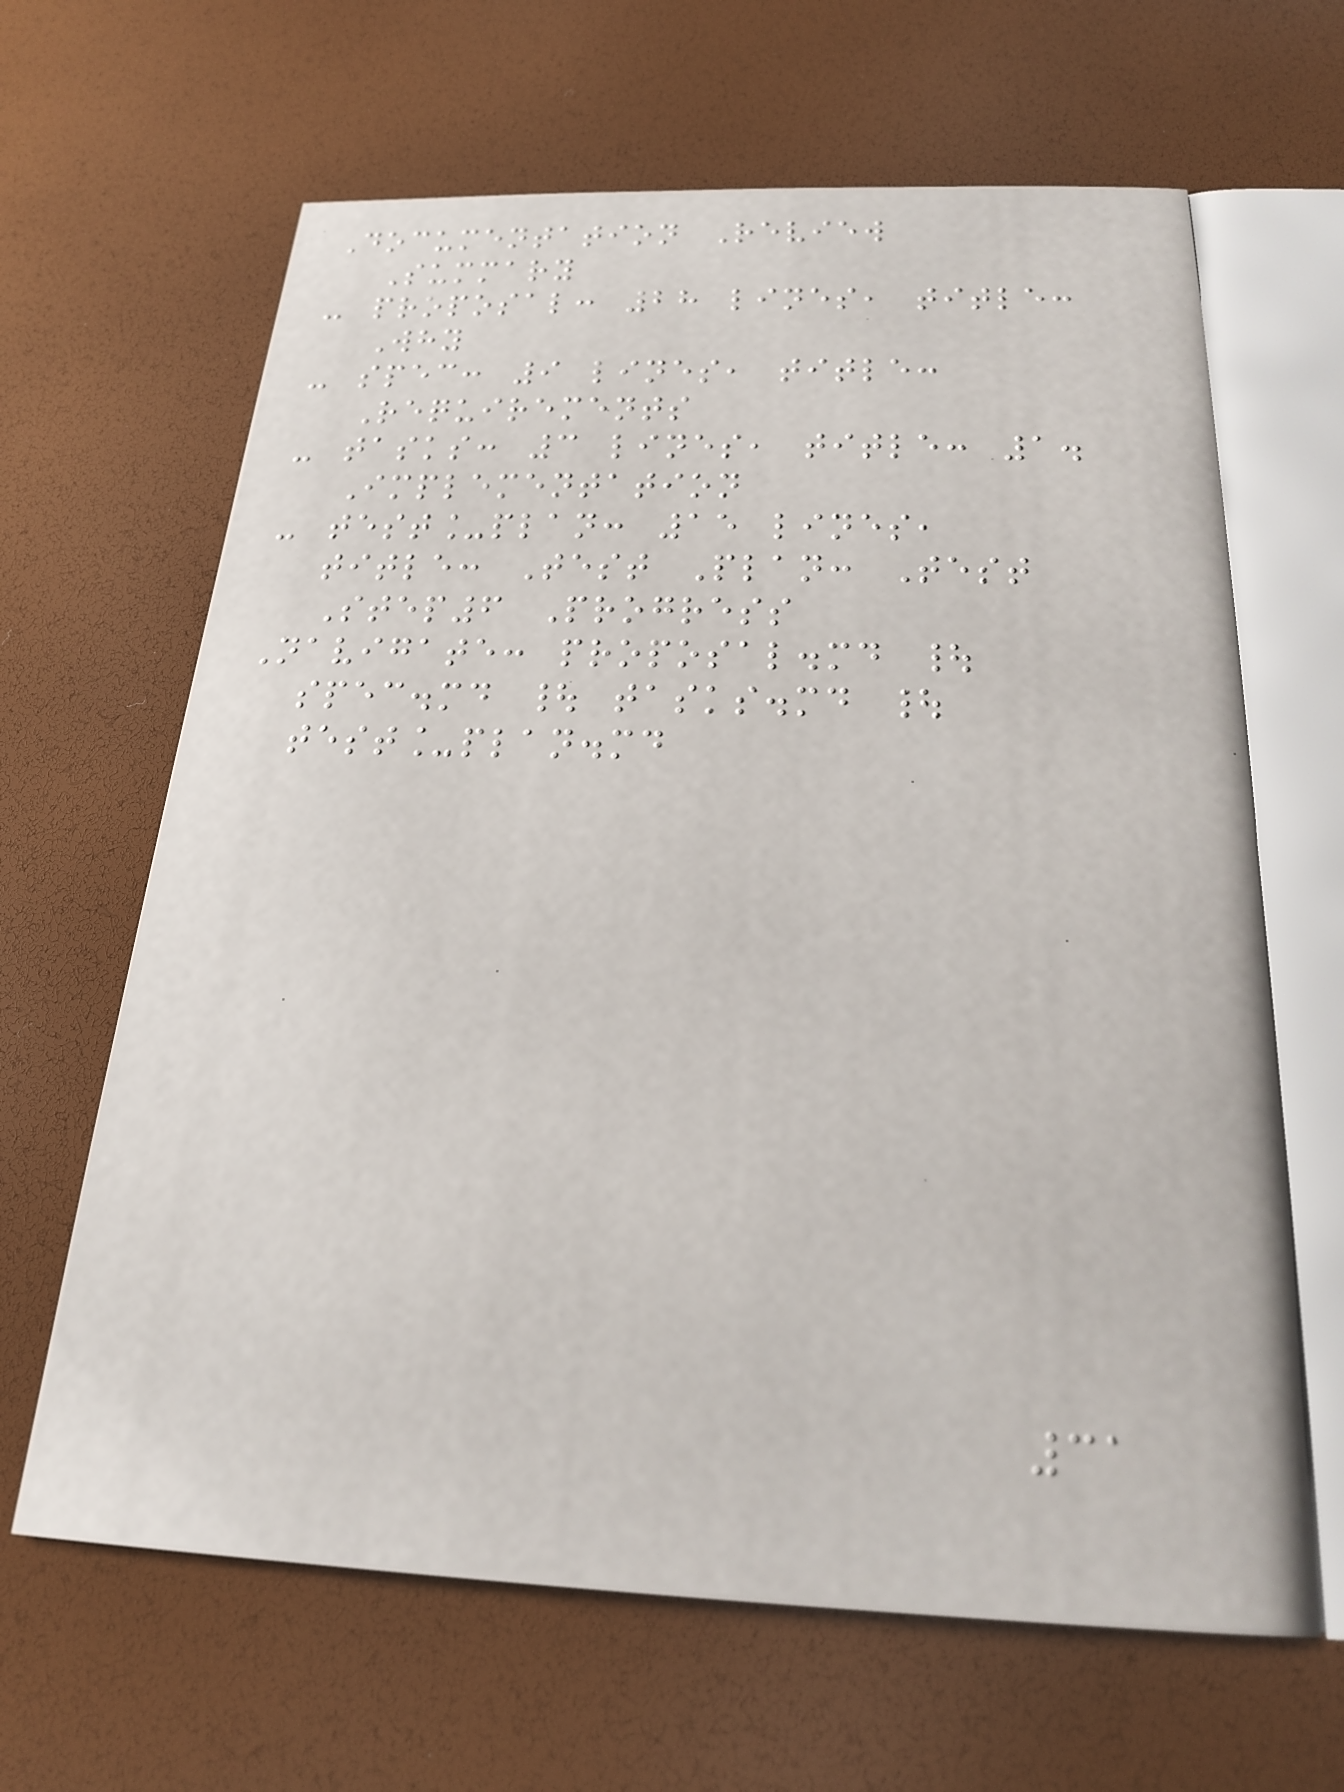Documentation Review
Summary
- proposal: 28 lines, title:
Why
- spec: 9 lines, title:
Requirements
- tasks: 3 lines, title: 1.
Implementation
- test_plan: 15 lines,
title: Test Plan: Test
Step6 Progress
Navigate: proposal.md |
spec.md | tasks.md |
test_plan.md
31
